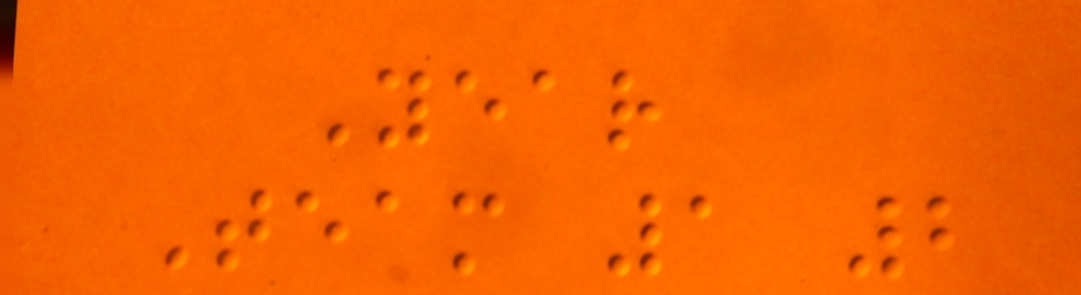Year
Team 1 2
